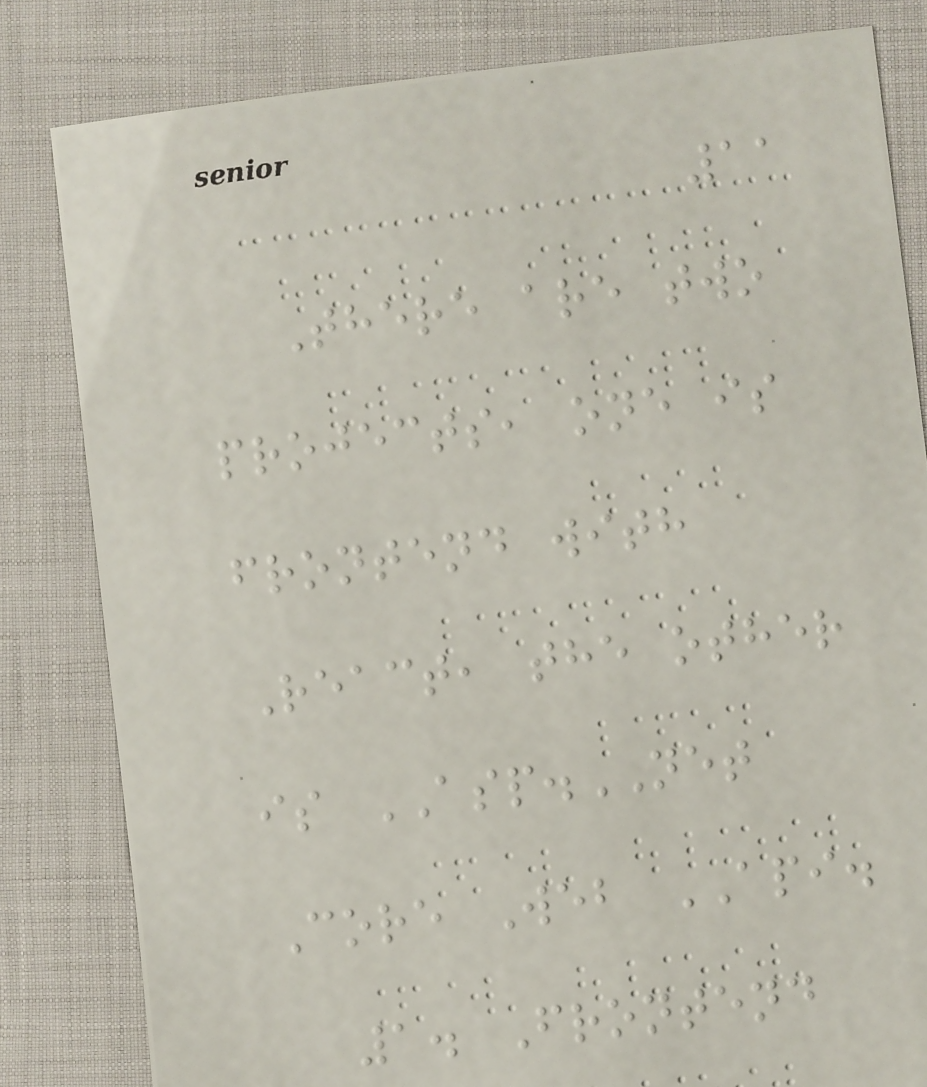11
There are two
projects, one is
frontend with
React, the other
is ASP.NET
Core Web API.
1. Frontend
